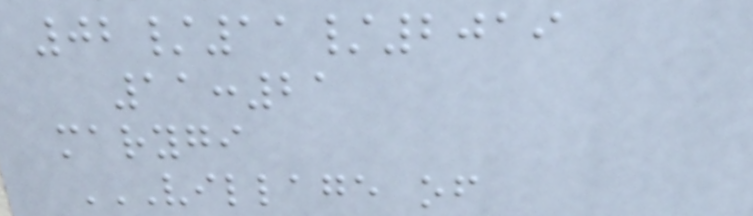02/11/2019
11:21
marygi
VILLAGE OF
